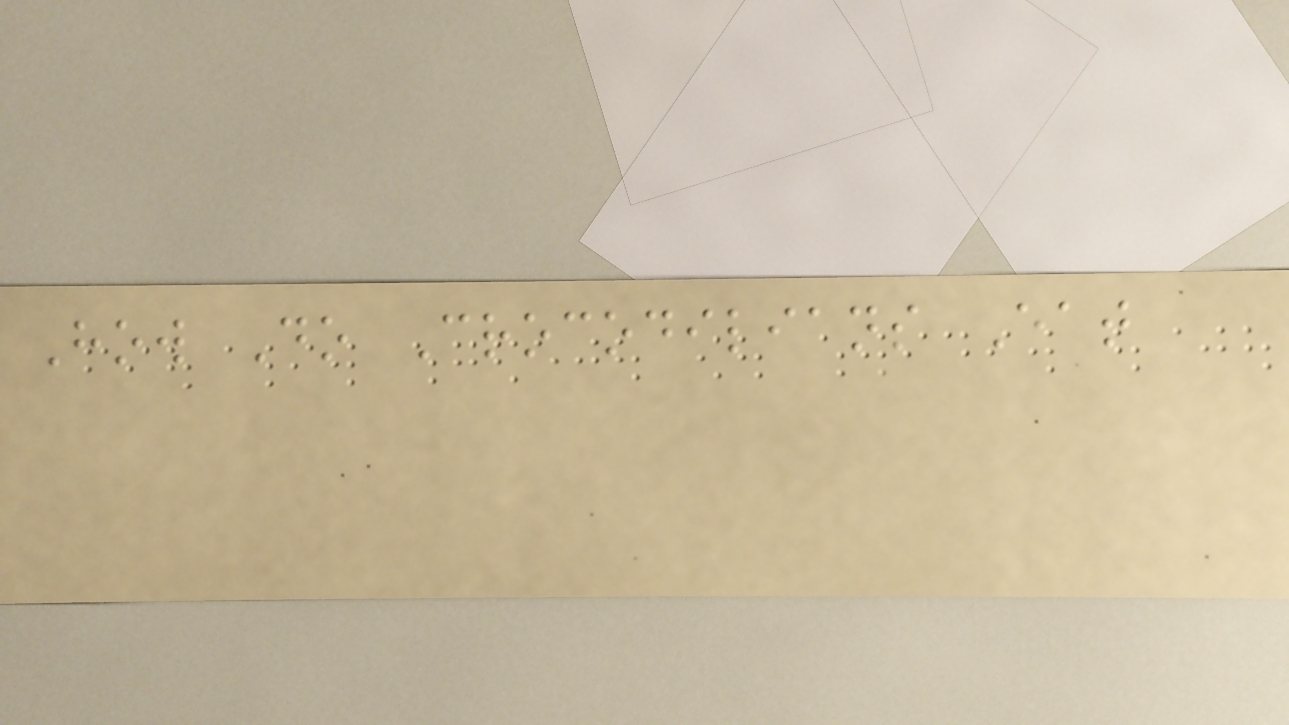How Do Crocodilians Eat
